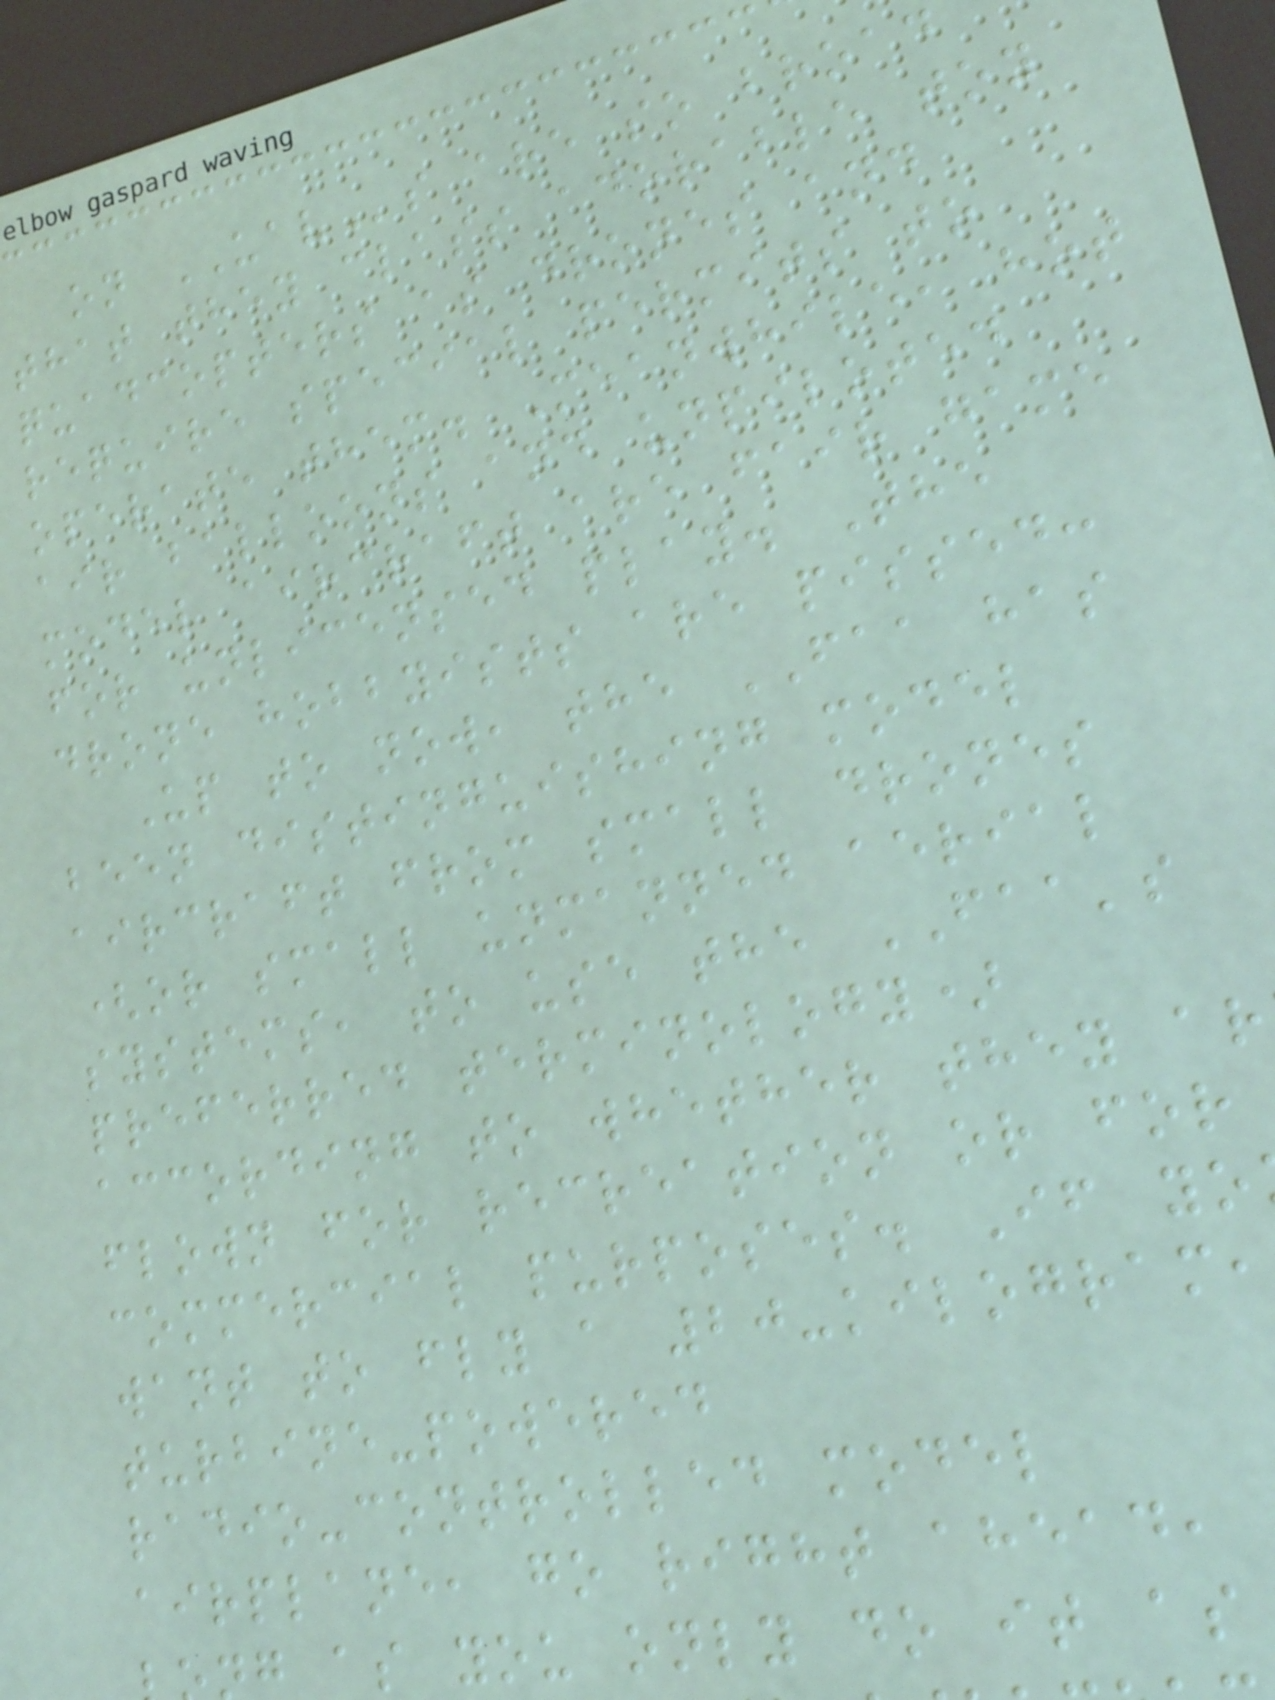on UAVs are so broad
that they class adorable toy
quadcopters as drones and
require special permits to
operate them. Meanwhile, hot
air balloons and unpiloted
model aircraft are fair game
for unlicensed play. The
drone hobbyists are pissed:
Up to now, the FAA has
been distinguishing model
aircraft from small drones
(or small unmanned aerial
systems, to use the FAA's
preferred terminology)
according to whether they ar
flown for recreation or for
commercial purposes. If yo
want to fly a 20-kilogram,
turbine-powered
radio-controlled model
airplane, go right ahead,
g as you only do it as
